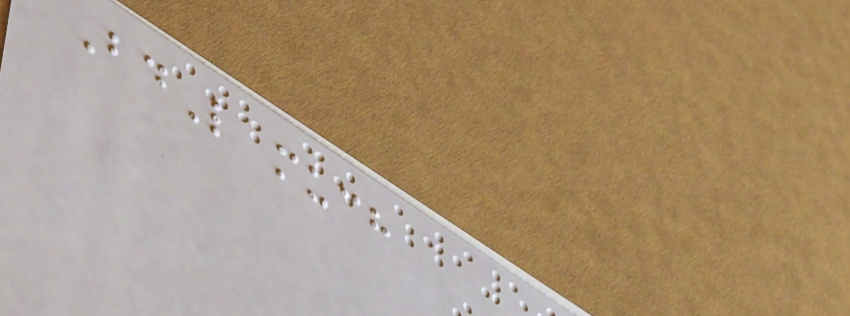BdL much
